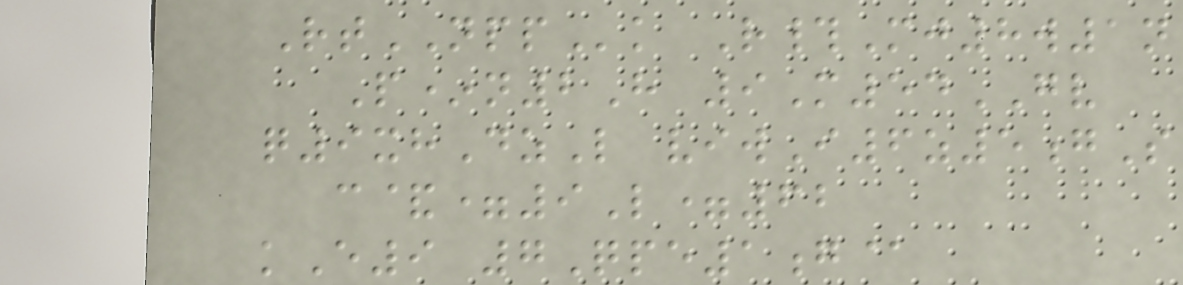RtNPPk R#Mj8w1n
P*n2H 9M54GV
q9xhDzL viwI6z5gS
c&=9L=62
kE9 7Qpe1g@
